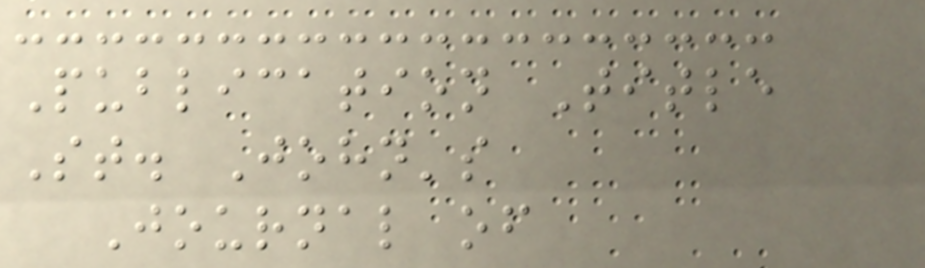Publication Title
St. John's
Journal of
